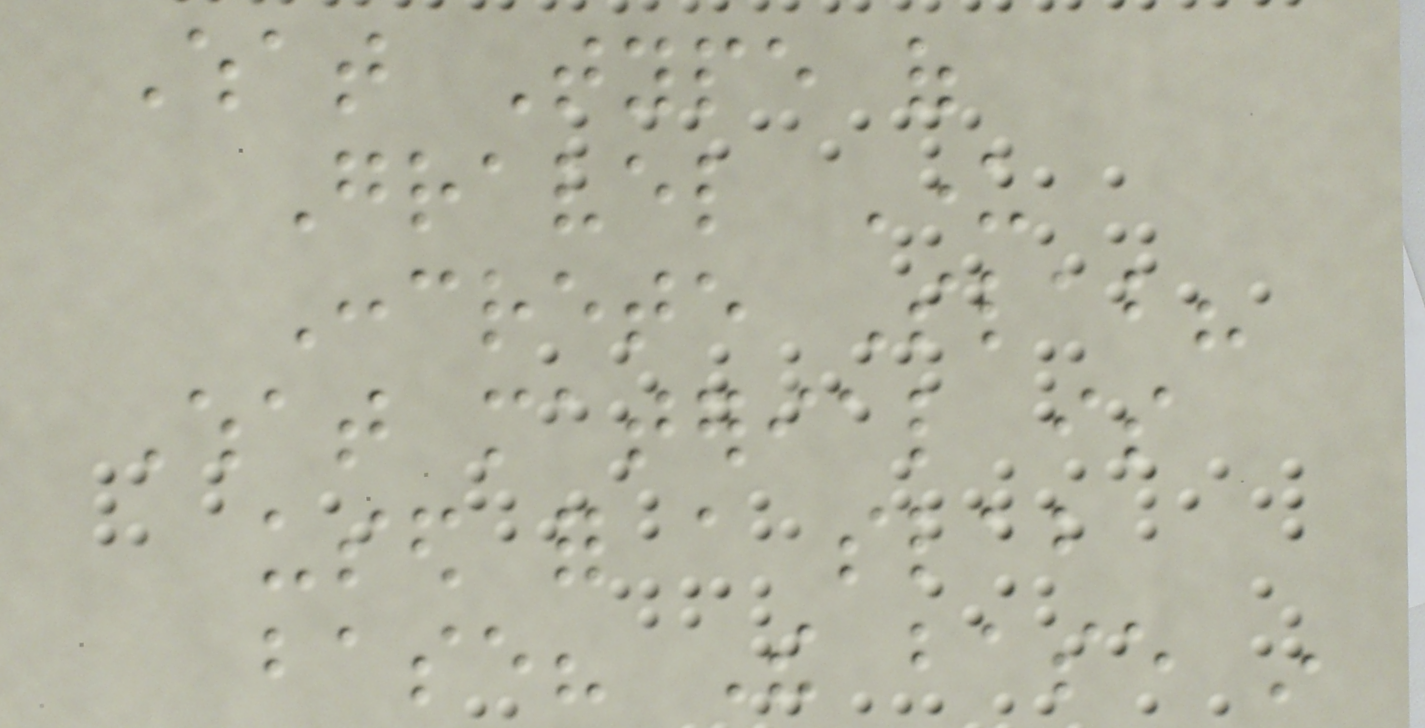What Type of
Gravel Under
Concrete Slab?
What material is
used for a slab
base? The base in
